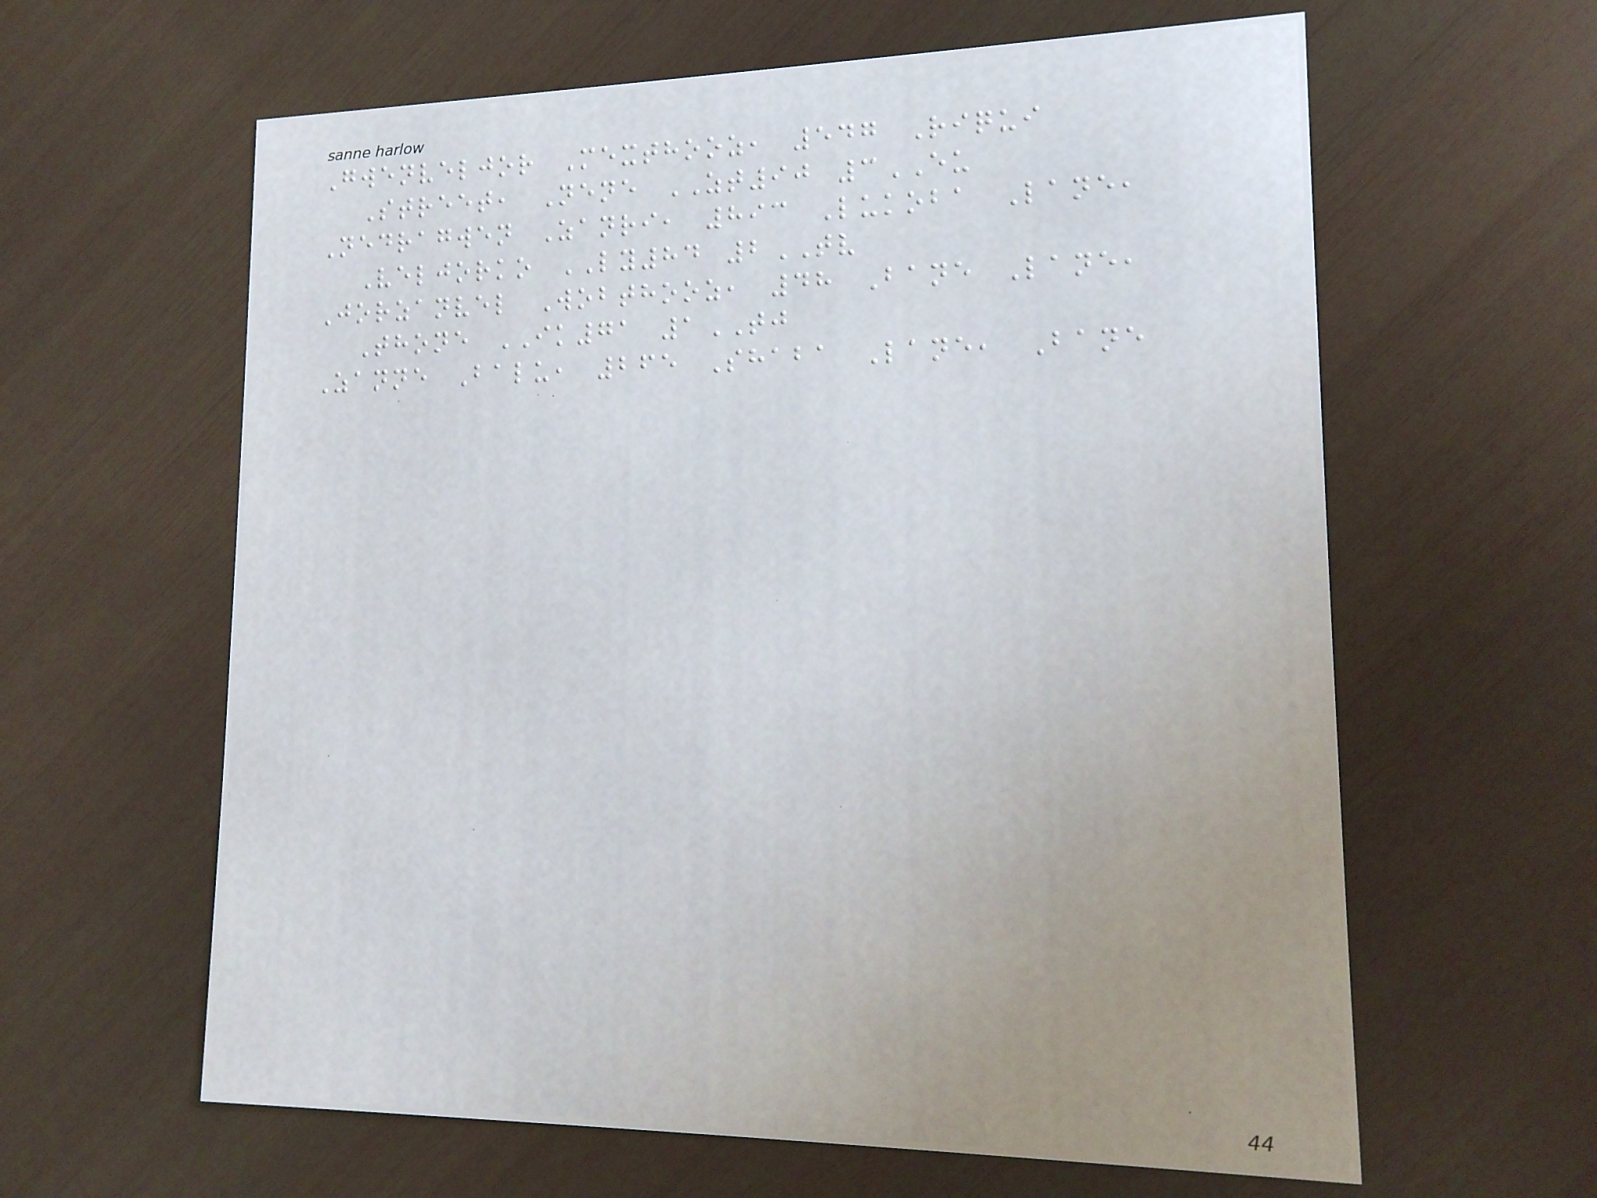Gwenveljor Mexthooz, 547 Riqui
Street, Nene ZT90 3EU
Nedragwen Zanri, 893 Lukoba Lane,
Veljorko LY84 2TV
Jorzanvel Wobthooz, 48 Bane Lane,
Thone IK71 1TJ
Zanne Balu, 265 Shaba Lane, Bane
